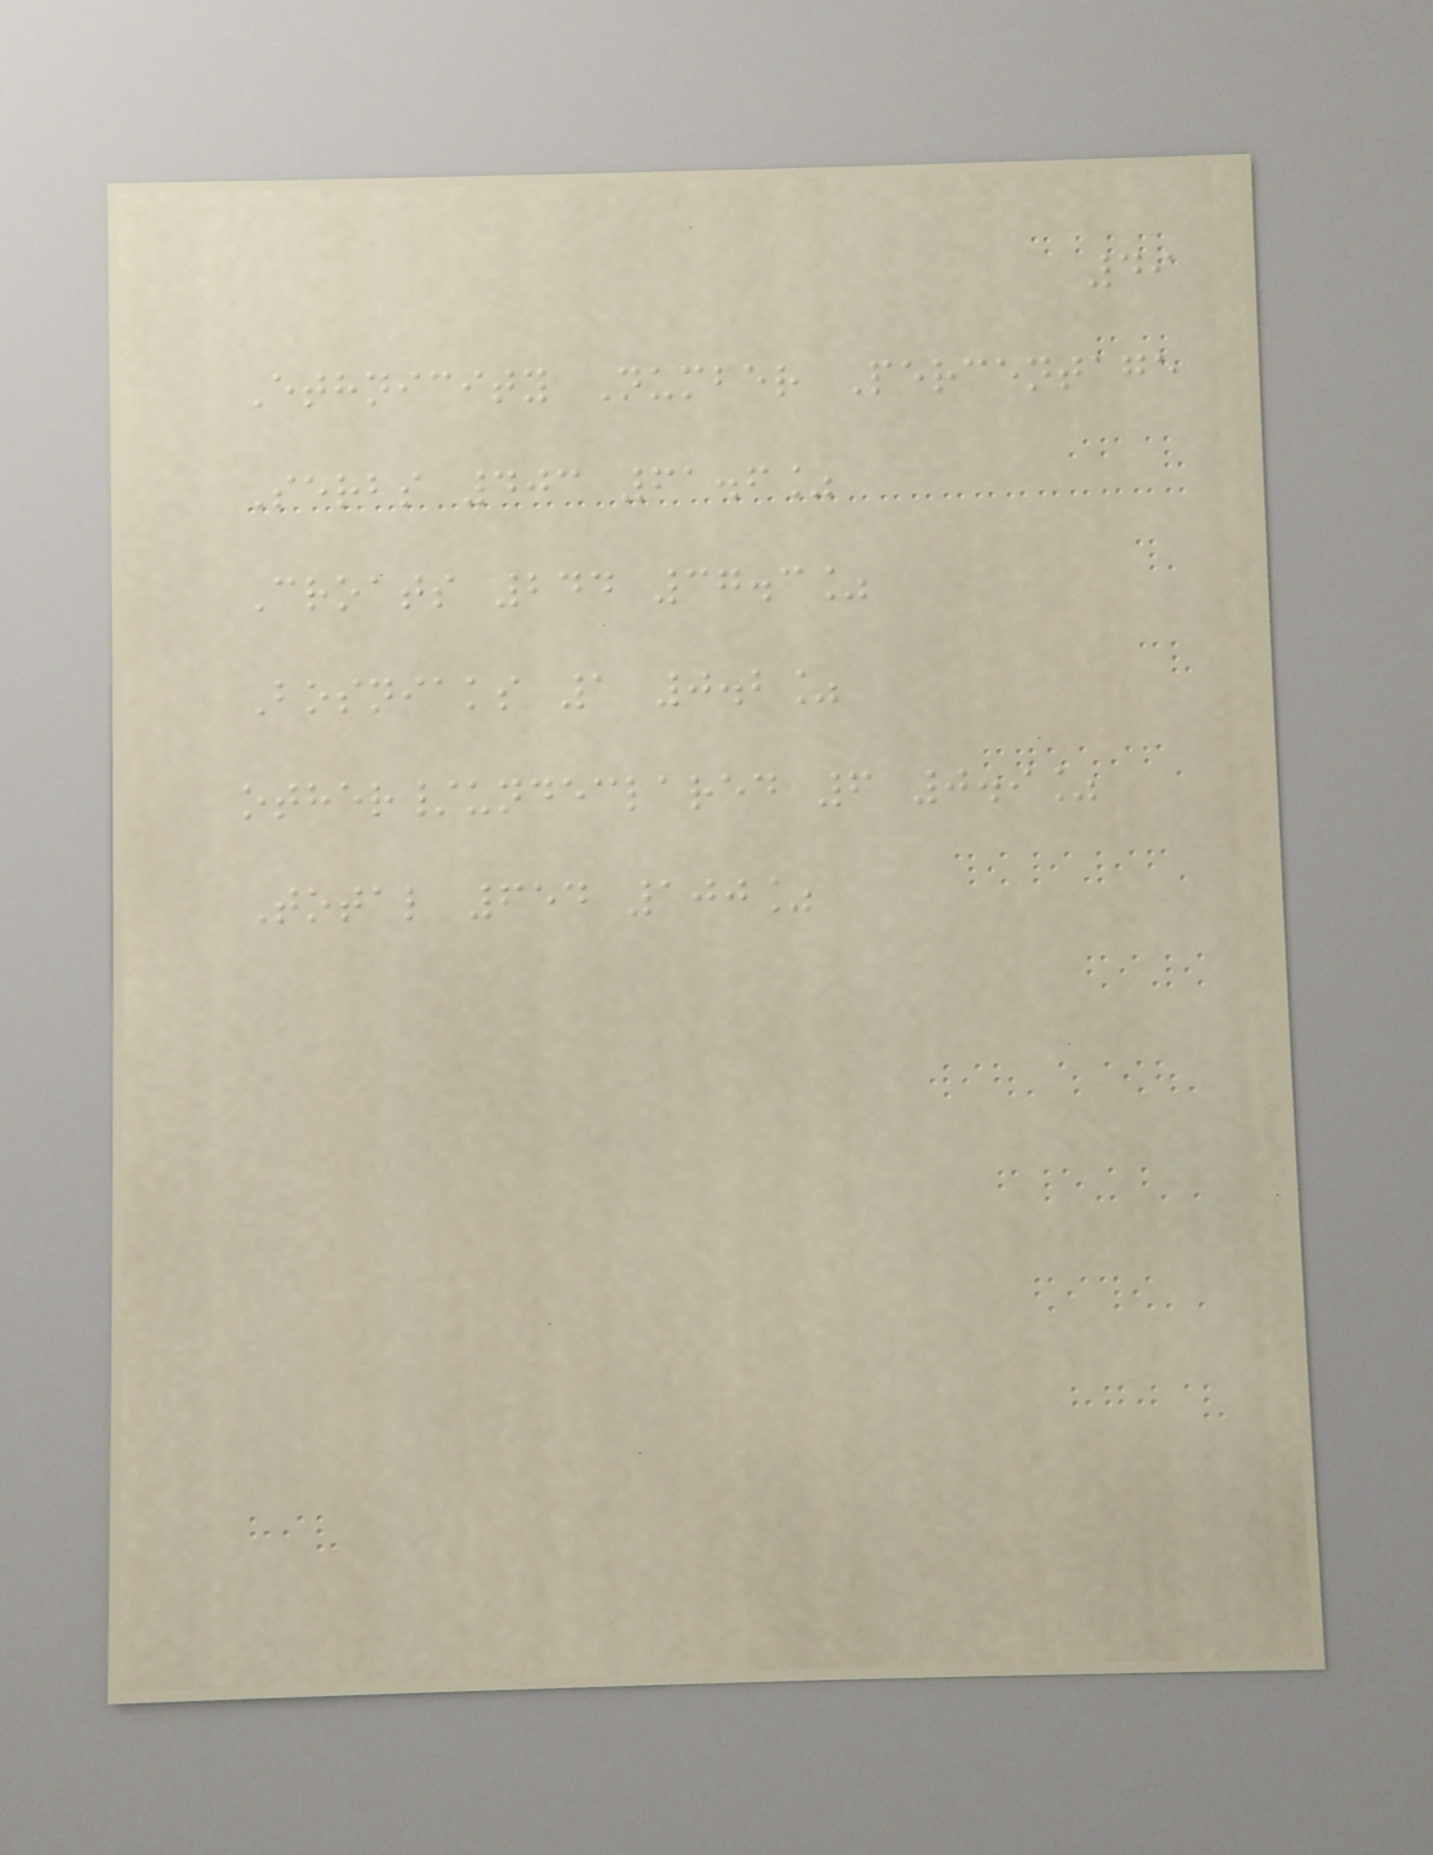49
Ethnicity Number Percentage
Serbs 403 61.6%
Croats 244 37.3%
Bosniaks 1 0.2%
other/undeclared 6 0.9%
Total 654 100%
